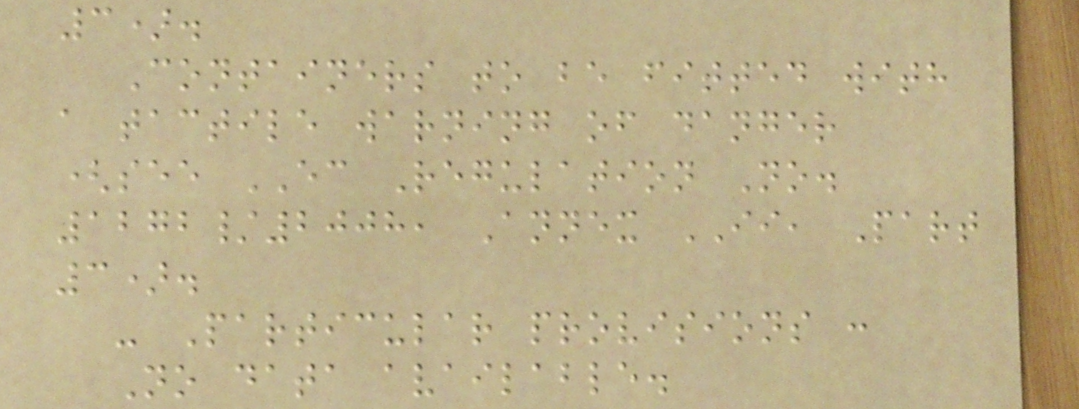3).
Containers to be fitted with
a tactile warning of danger
(see EC Regulation No.
1272/2008, Annex II, Part
3).
- Particular provisions :
No data available.
